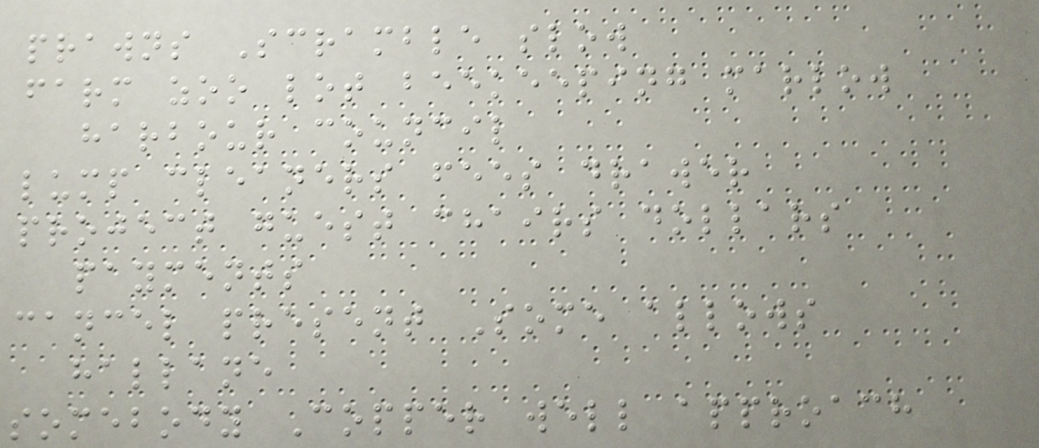prawns Scramble slow
farm zoo lot beekeeping marlow
harbour council
lump cleaners fees drawer
project guest chairs dollars
payments
cancel present Some allows
hallane
somebody Copper well approach
